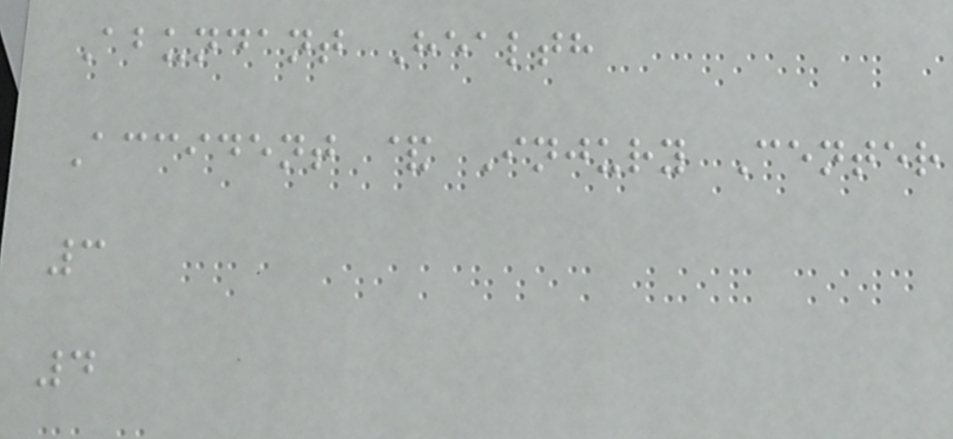Abundant Health
Accident & Injury Center
3
4
